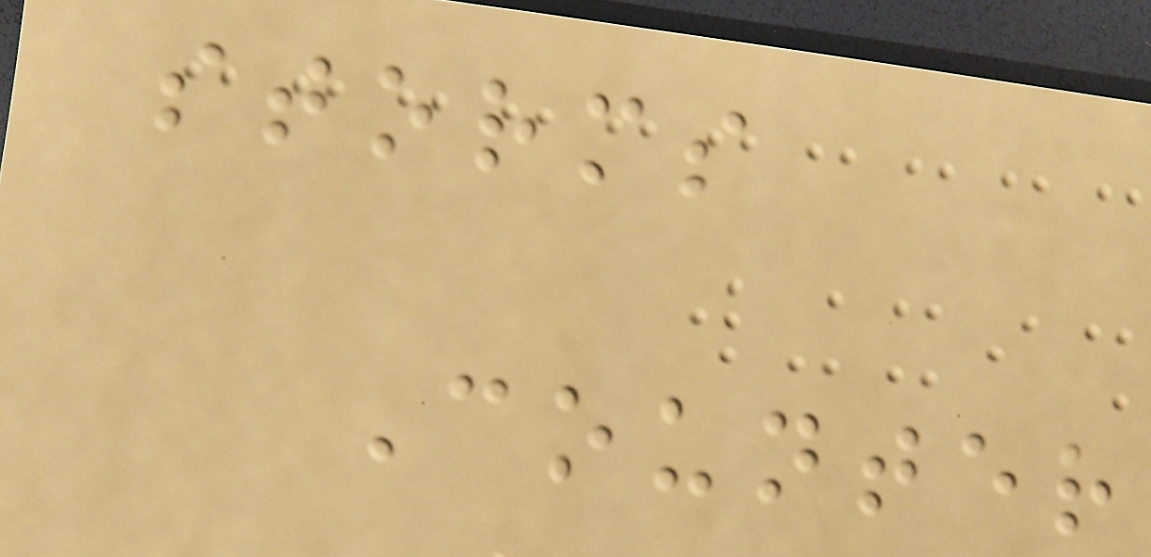storms
Counter
